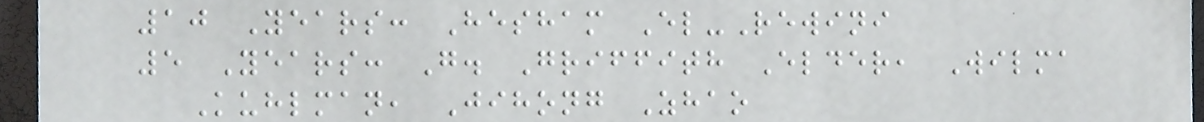10 Years: Hesham El-Rewini
5 Years: G. Griffith Elder, Wilma
Kuhlman, Jihong Zhao
